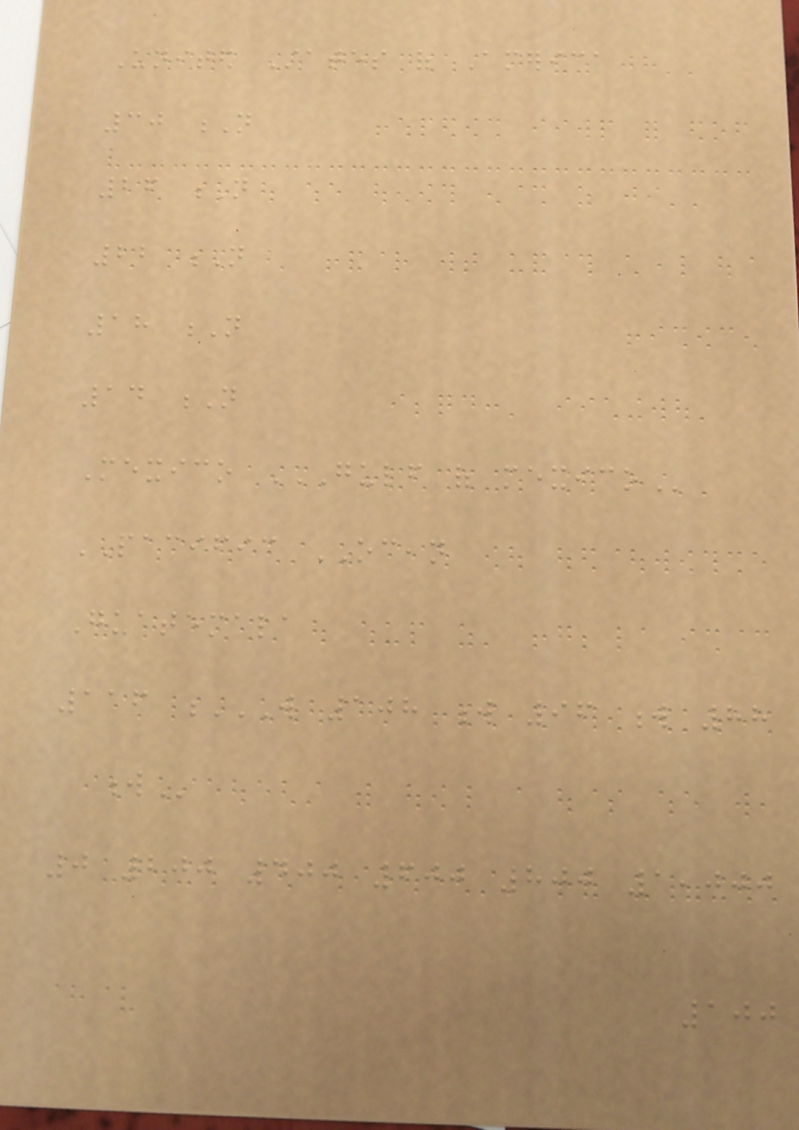United States of America
30 N
26 N
22 N
18 N
14 N
Mexico GULF OF MEXICO
PACIFIC OCEAN
Guatemala
116 W 108 W 96 W 88
W
0 200 400 600 800 1,000
100
